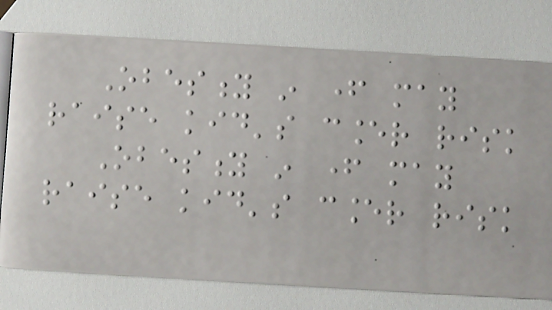Obesity in father may
raise kid's cancer risk
Obesity in father may
raise kid's cancer risk
